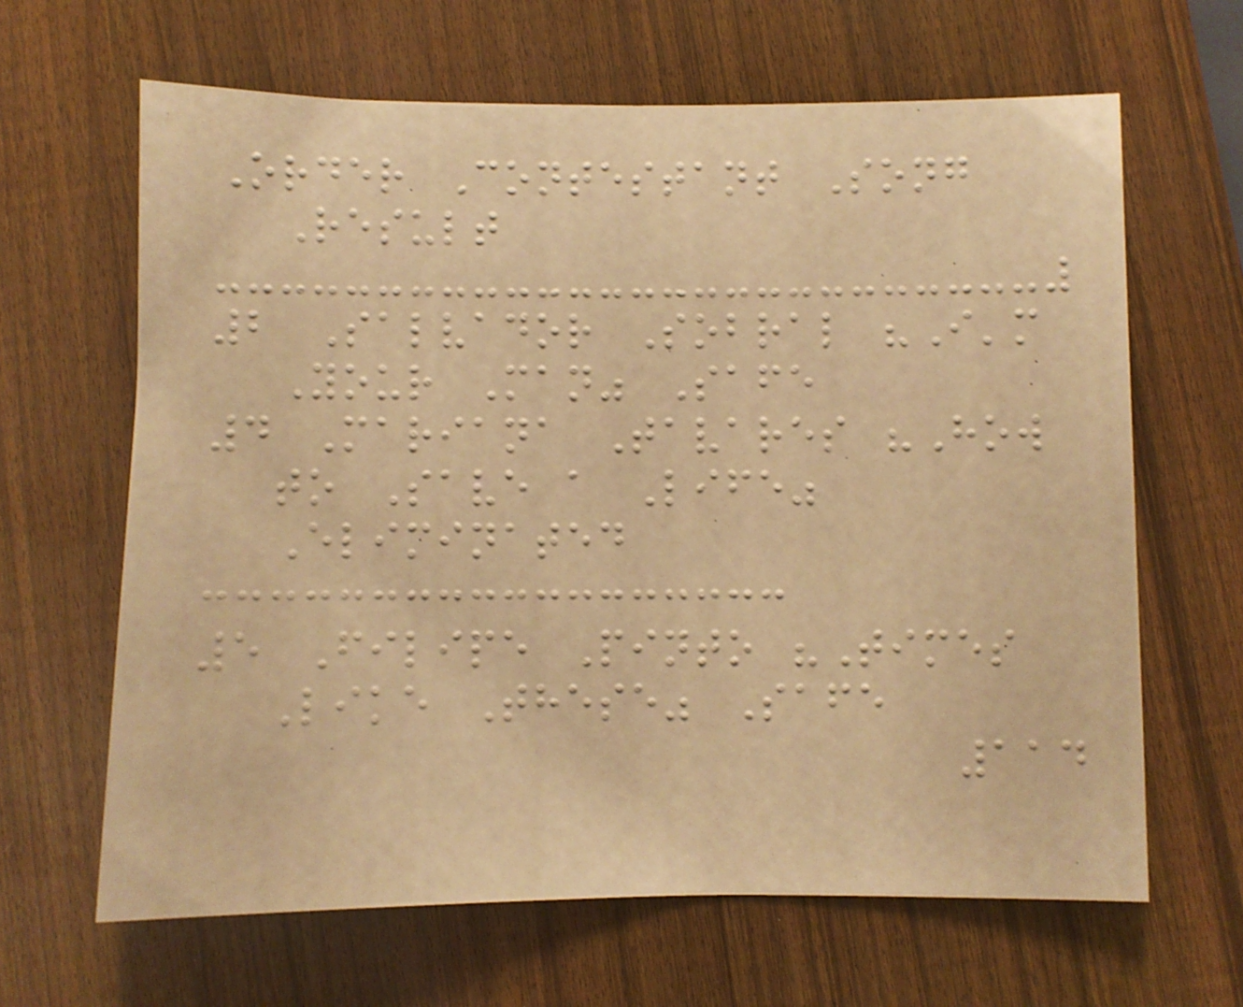Order Contestant Song
Result
2 Salvador Sobral "I'm
Your Man" Safe
4 Mariana Tavares "How
to Save a Life"
Eliminated
5 Filipe Pinto "Times
Like These" Safe
114
